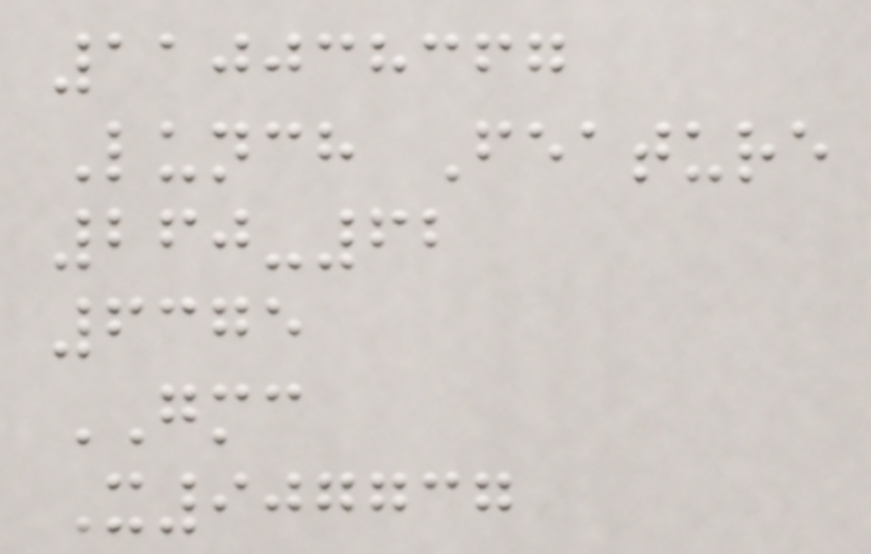110038367
Lunch Feature
260-62
6375
GMC
X907737
